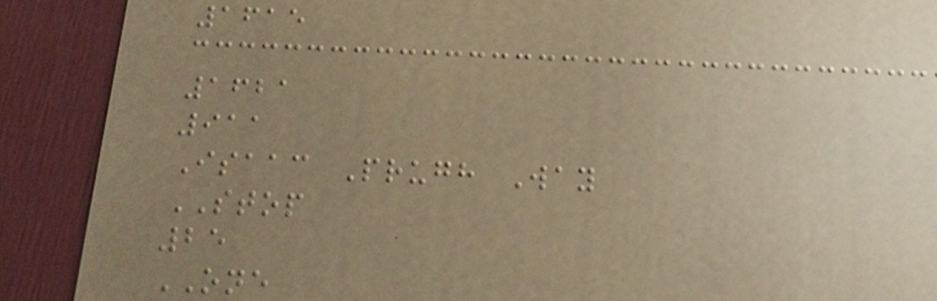1615
1621
911
Isaac Prugh Way
STOP
25
ONE
